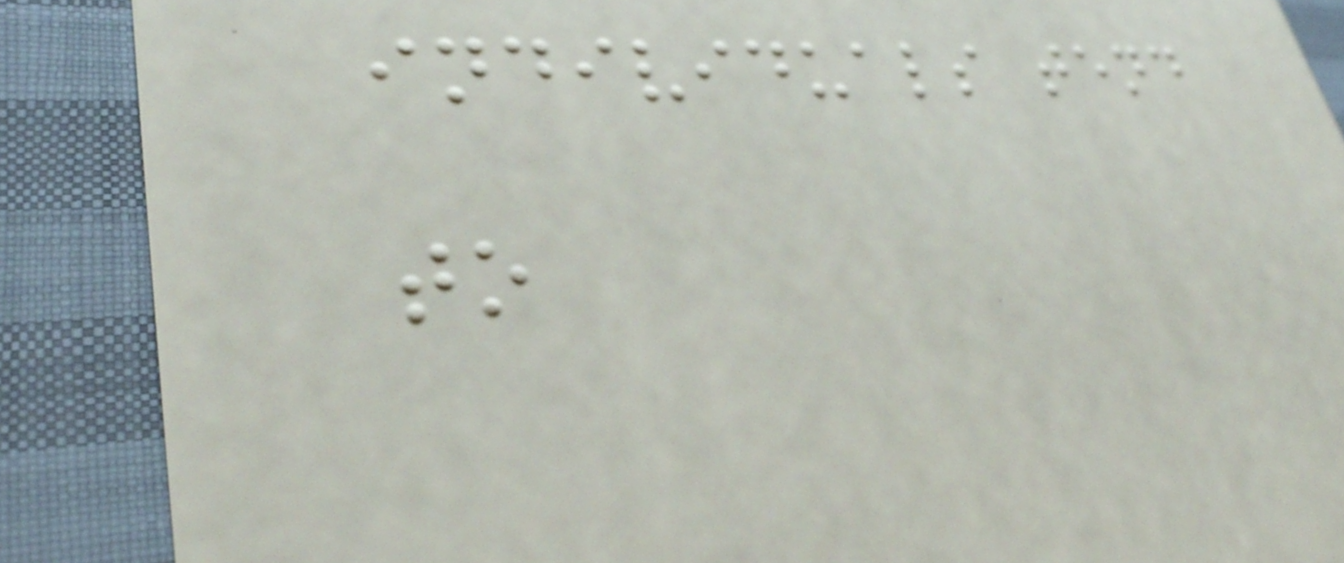individuals tend
to
